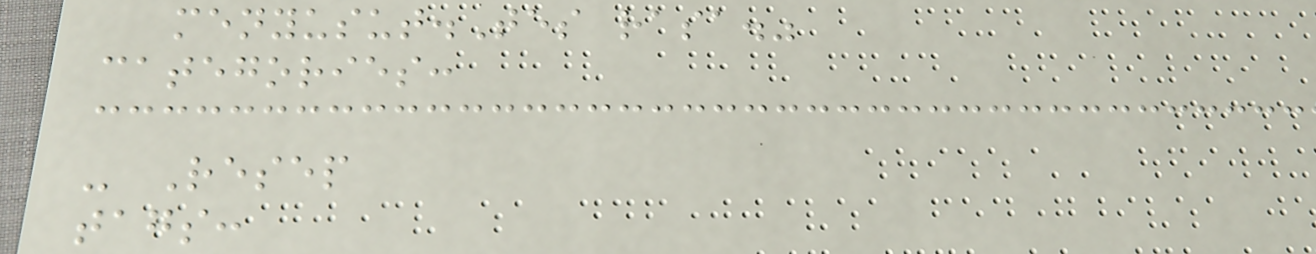menyusut.Tes rasa."
categories:
- Resep
tags:
